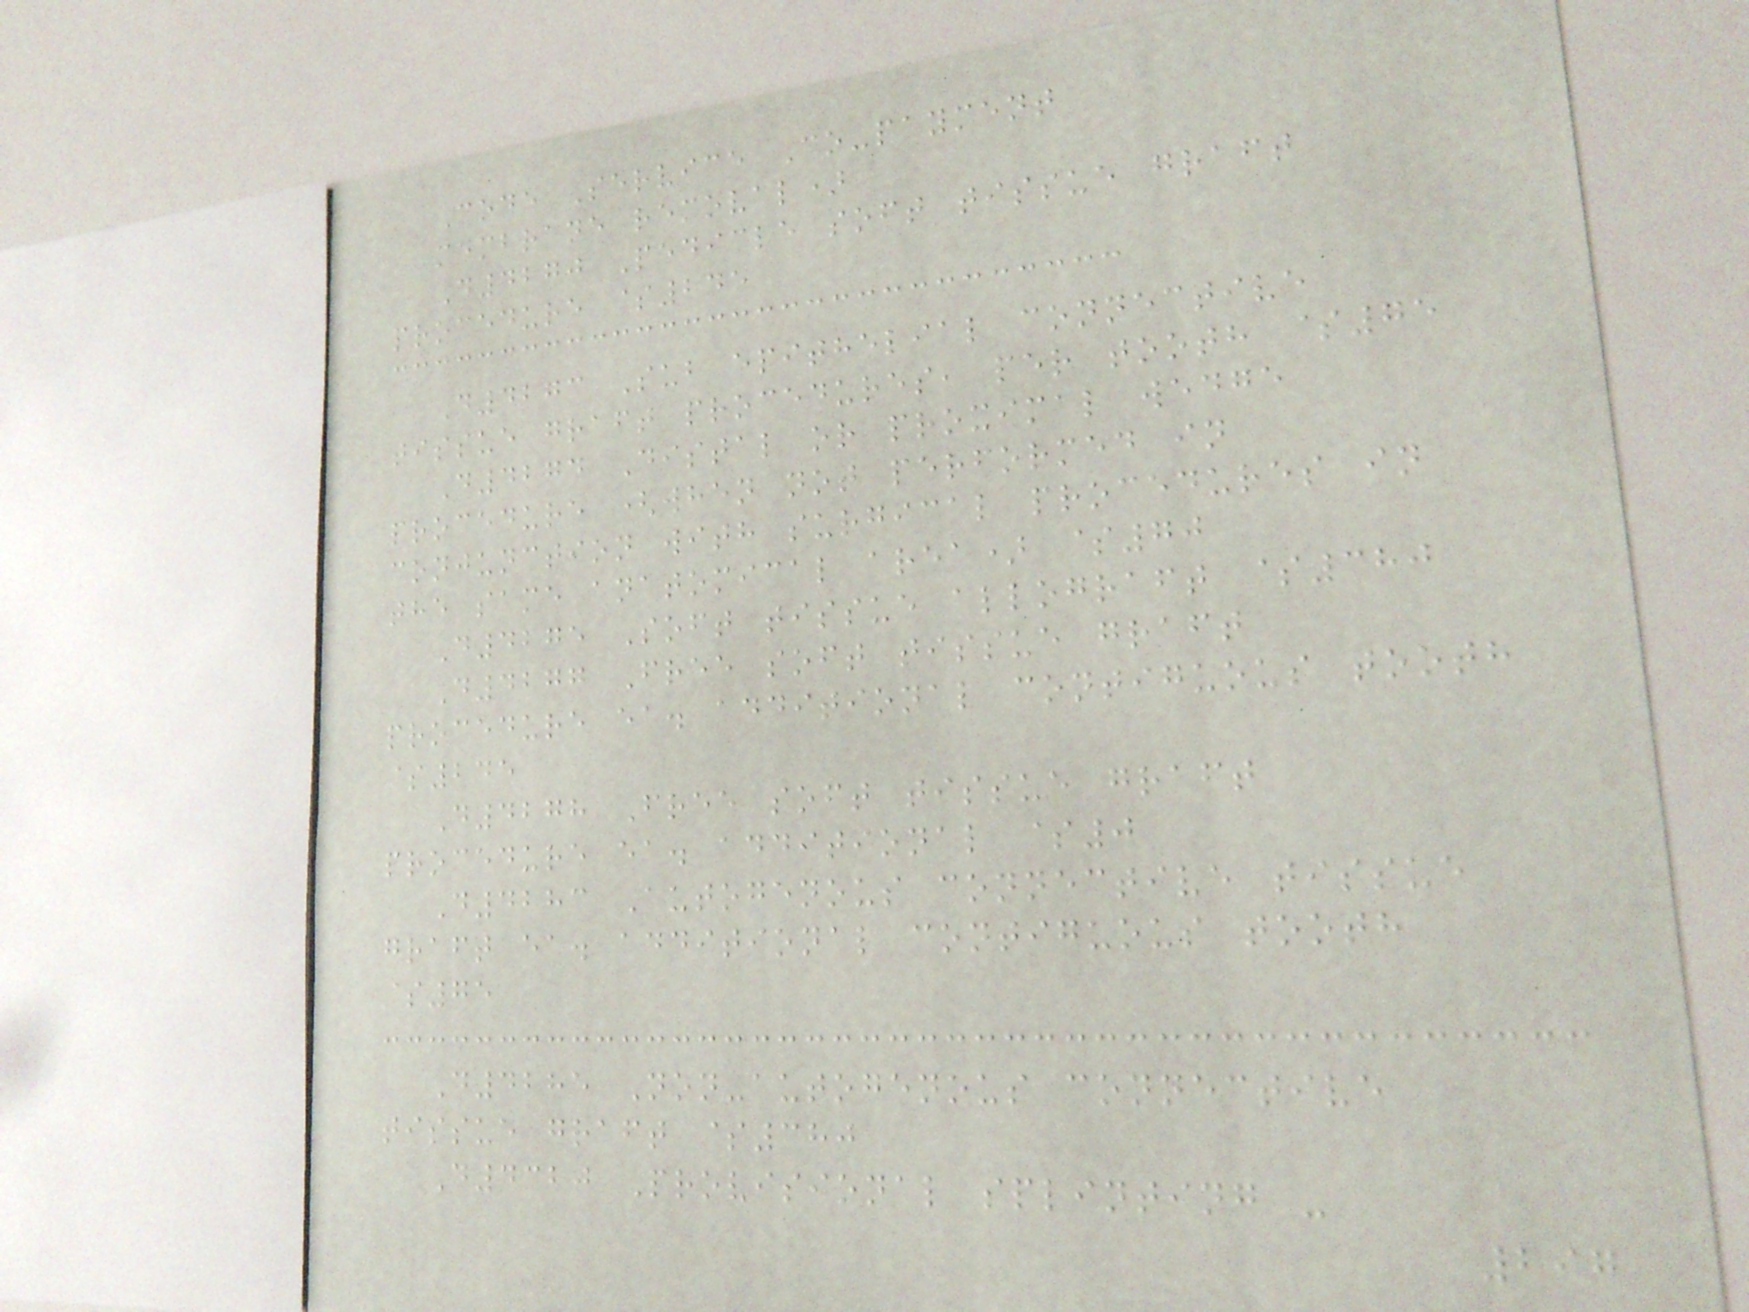Code Service Co-payment
membrane removal)
D4270 Pedicle soft tissue graft
procedure $245
D4273 Sub epithelial connective
tissue graft procedures, per tooth $75
D4274 Distal or proximal wedge
procedure (when not performed in
conjunction with surgical procedures in
the same anatomical area) $70
D4275 Soft tissue allograft $380
D4277 Free soft tissue graft
procedure ea. additional contiguous tooth
$245
D4278 Free soft tissue graft
procedure ea. additional $0
D4283 Autogenous connective tissue
graft ea. additional contiguous tooth
$75
D4285 Non-autogenous connective
tissue graft $380
D4320 Provisional splinting -
297
